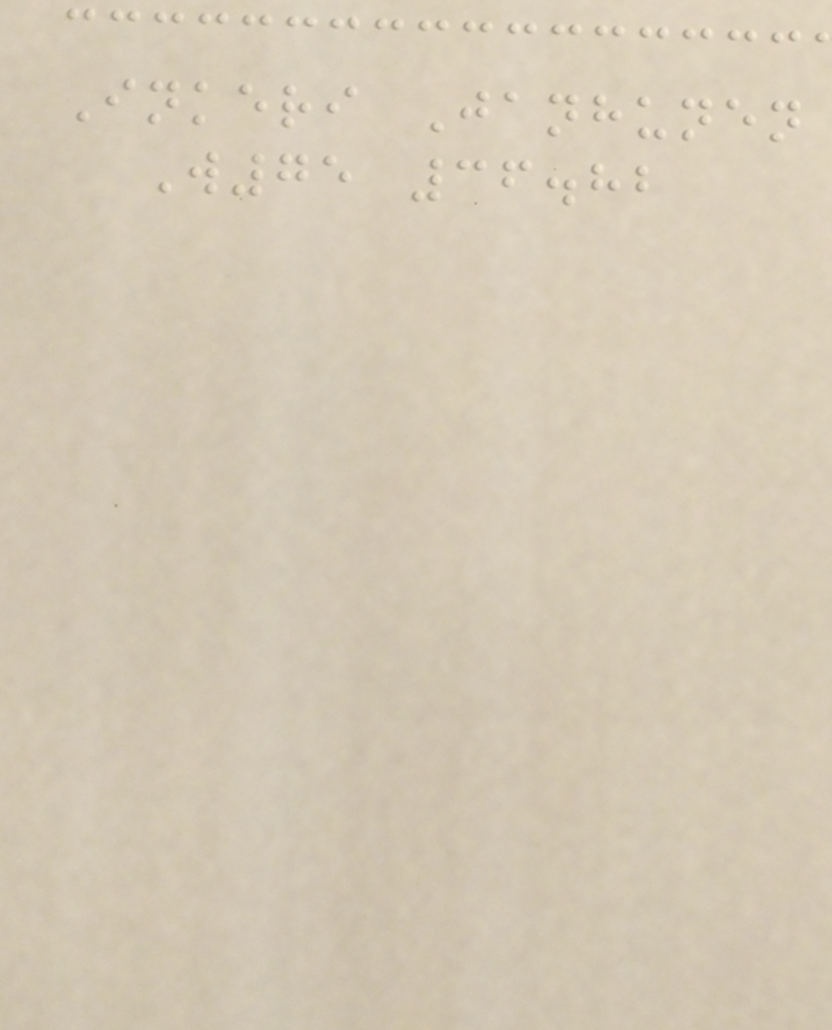Inkeri Janhunen
W75 36.82
